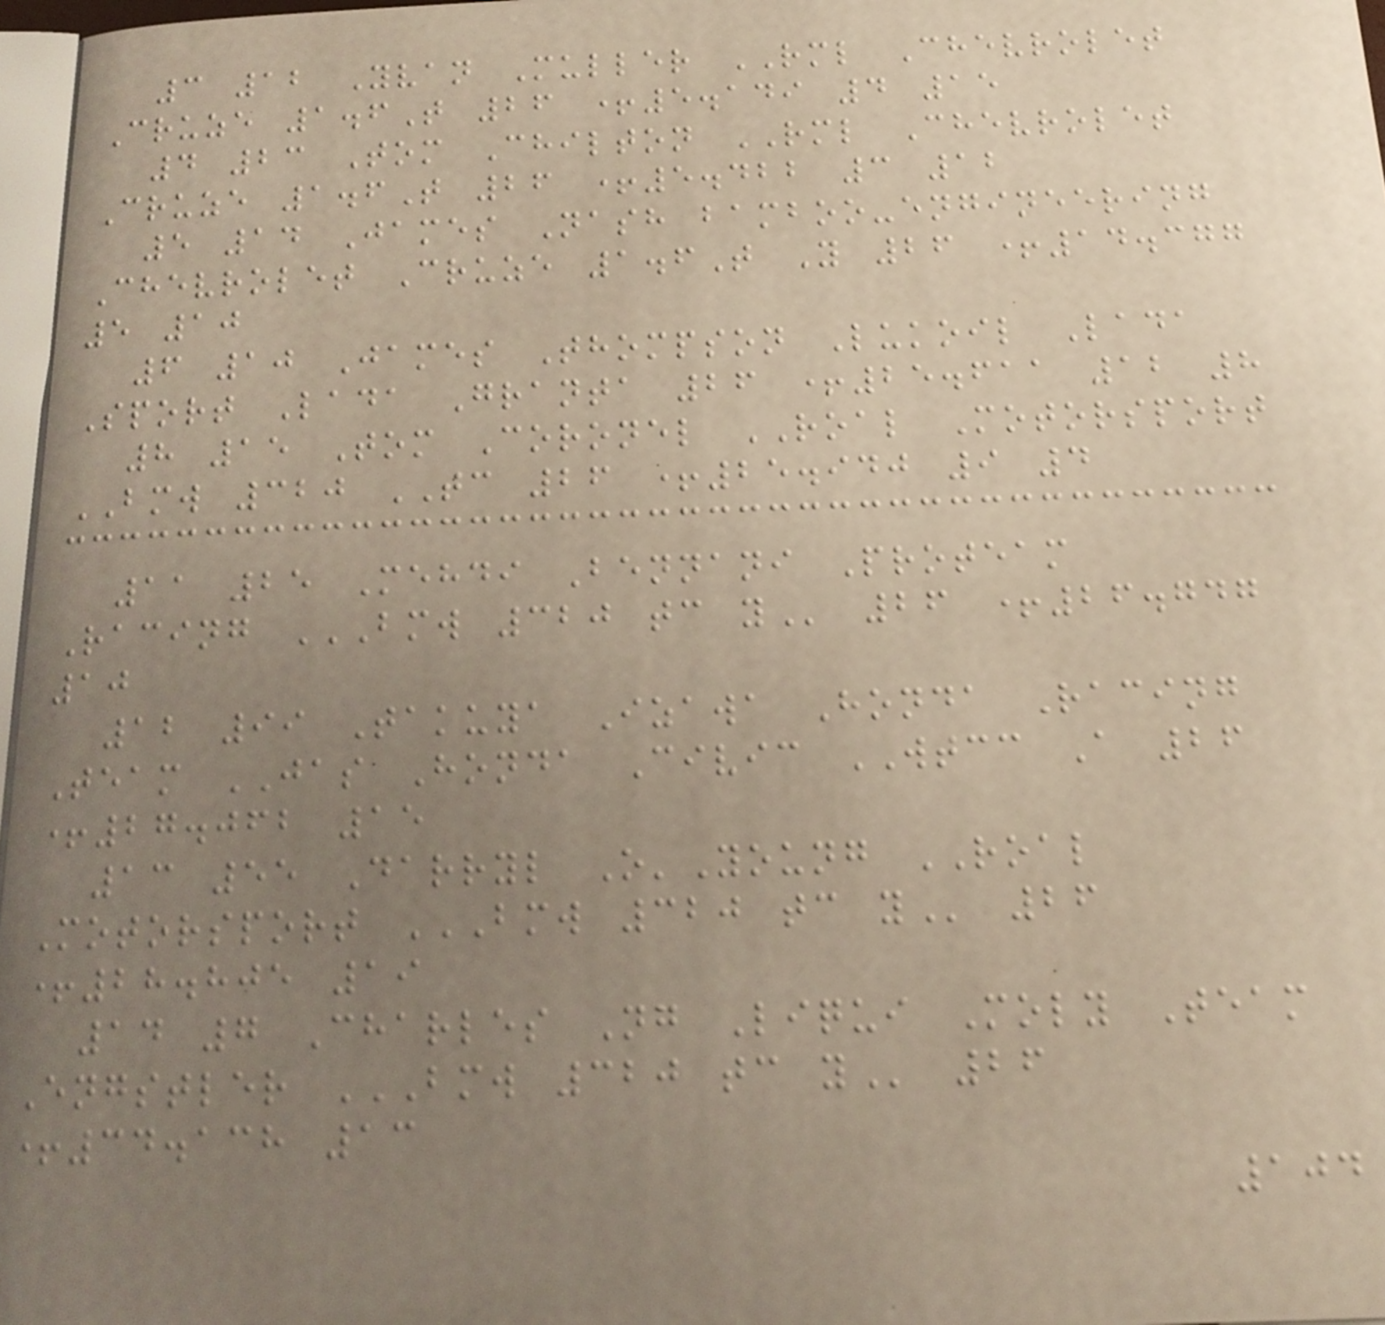3 12 Yvan Muller RML Chevrolet
Cruze 1.6T 26 +5.149 4 15
4 23 Tom Chilton RML Chevrolet
Cruze 1.6T 26 +5.422 3 12
5 14 James Nash bamboo-engineering
Chevrolet Cruze 1.6T Y 26 +14.377
5 10
6 10 James Thompson Lukoil Lada
Sport Lada Granta 26 +25.611 12 8
8 15 Tom Coronel ROAL Motorsport
BMW 320 TC 26 +25.940 9 4
11 25 Mehdi Bennani Proteam
Racing BMW 320 TC Y 26 +26.747
10
12 99 Takuya Izawa Honda Racing
Team JAS Honda Civic WTCC A 26
+27.062 15
13 55 Darryl O'Young ROAL
Motorsport BMW 320 TC Y 26
+28.805 19
14 7 Charles Ng Liqui Moly Team
Engstler BMW 320 TC Y 26
+34.138 13
104
